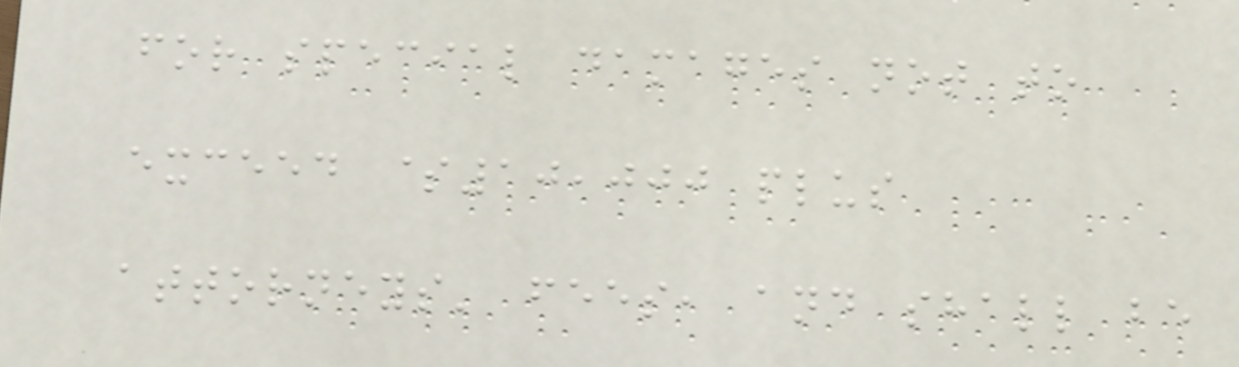for special damages not to
exceed $10,000 plus
attorneys' fees, and shall be
